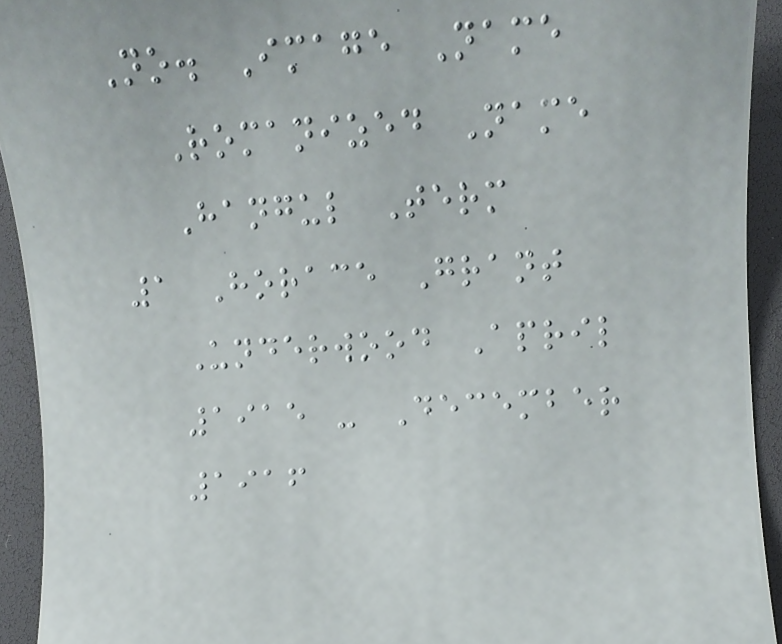No. Image Name
Romanized Name
Hangul Term
1 Horace Grant
Underwood April
1915 - December
1916
